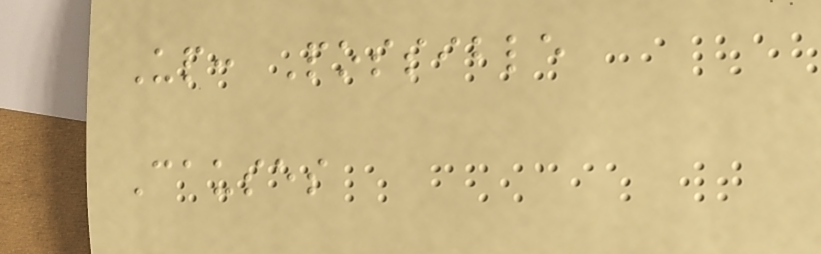Up: Possible
Causes
